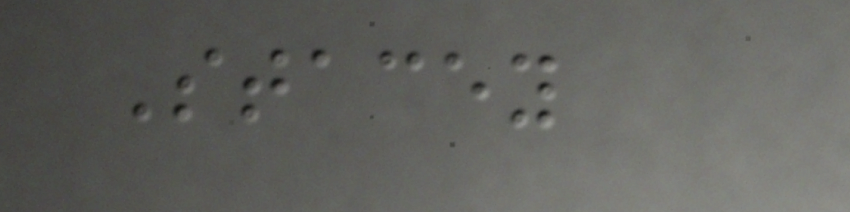Stacey
